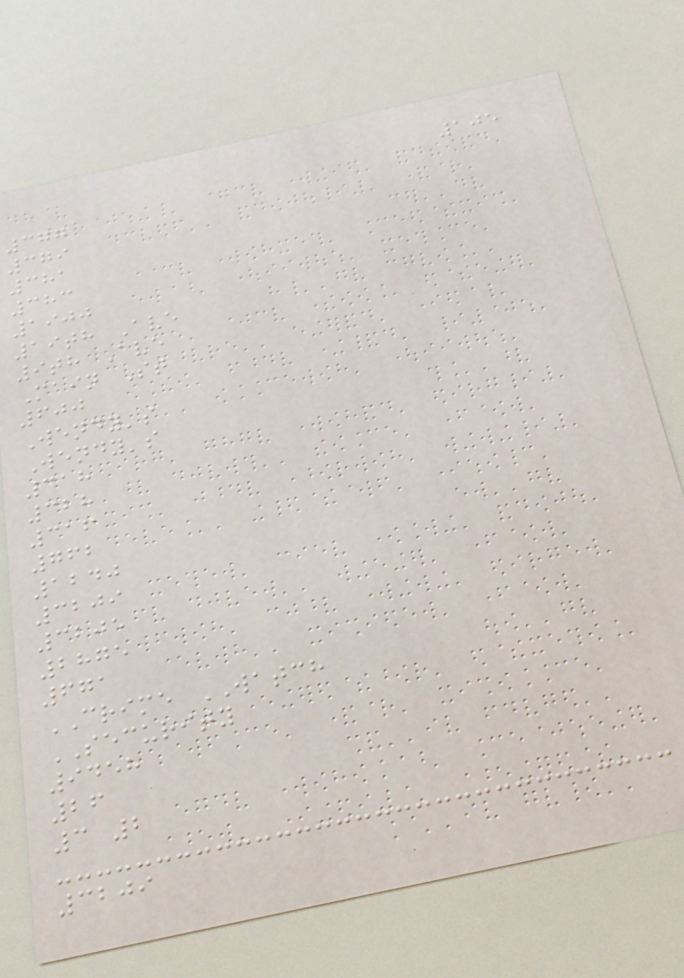105
377
379
381
383
1900
19th Ave
9th Ave
Main St
600
Wendy's
Wendy's
318
328
316
762
1240
3209
3205
2875
671
CRIME WATCH
SECURITY
9458
26
3 2
3209
